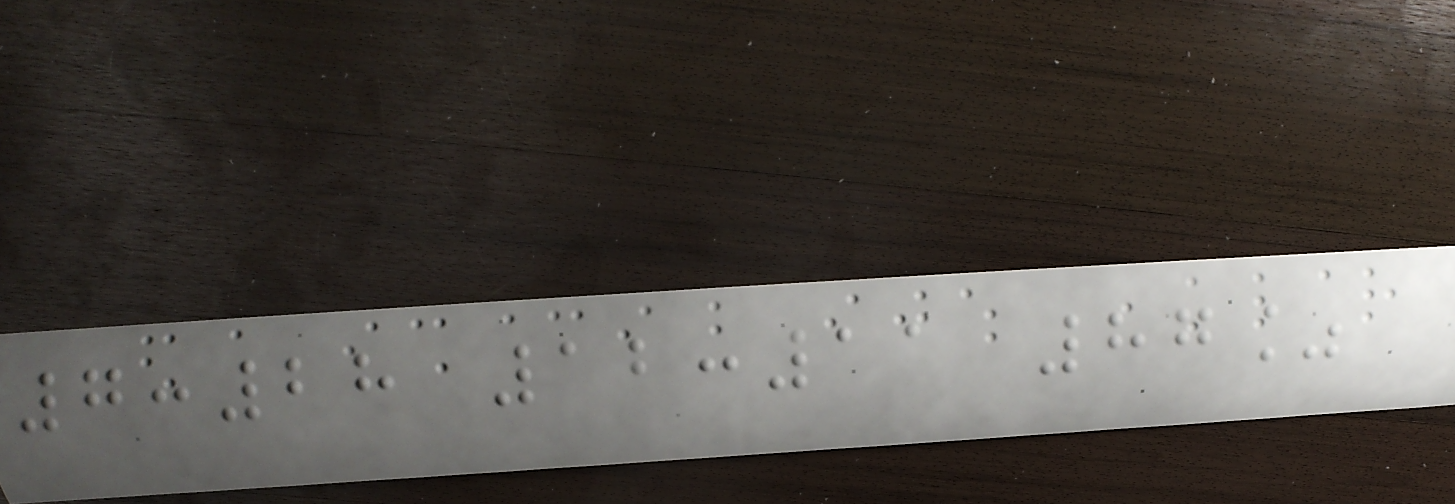7:28 12:11 87%
